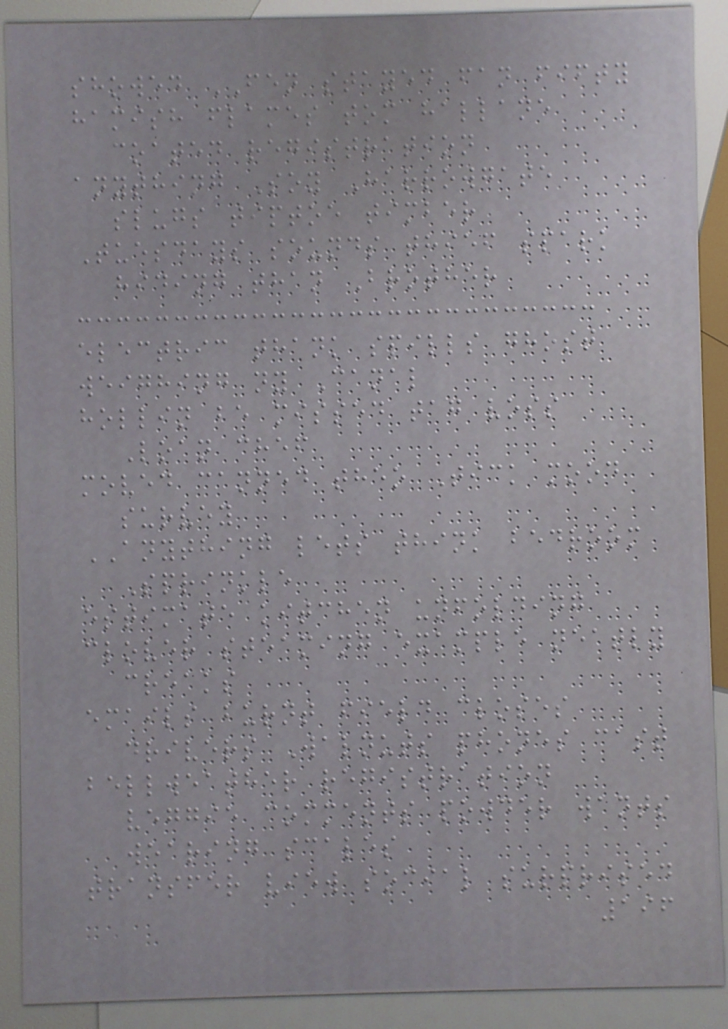showed FEN stayed fan fifty
hamish flames tom hallane
coated registration
anything Soy Harrowgate
slugs tiptoe timber
Tuesdays sounds thief spark
hiding than Brother
electric thank spills ghost
weighing ny Canal
hollin be missed tag voss
Loan chef
moved canned theo Tick mood
survey
ANYTHING lets think bedroom
Sprinkle
estimate kitchen unfolding
clover steaming example neatly
creaks
emails burnt field closes
drivers Walnuts phones cast
bellweather registration
veggie comments powder wants
wearing scales
transfer view social surprised
196
